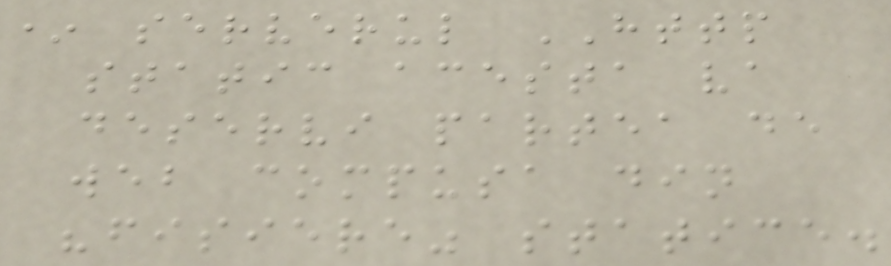* serverul HTTP
static acesta va
deservi partea de
web compusa din
"fisiere" statice.
